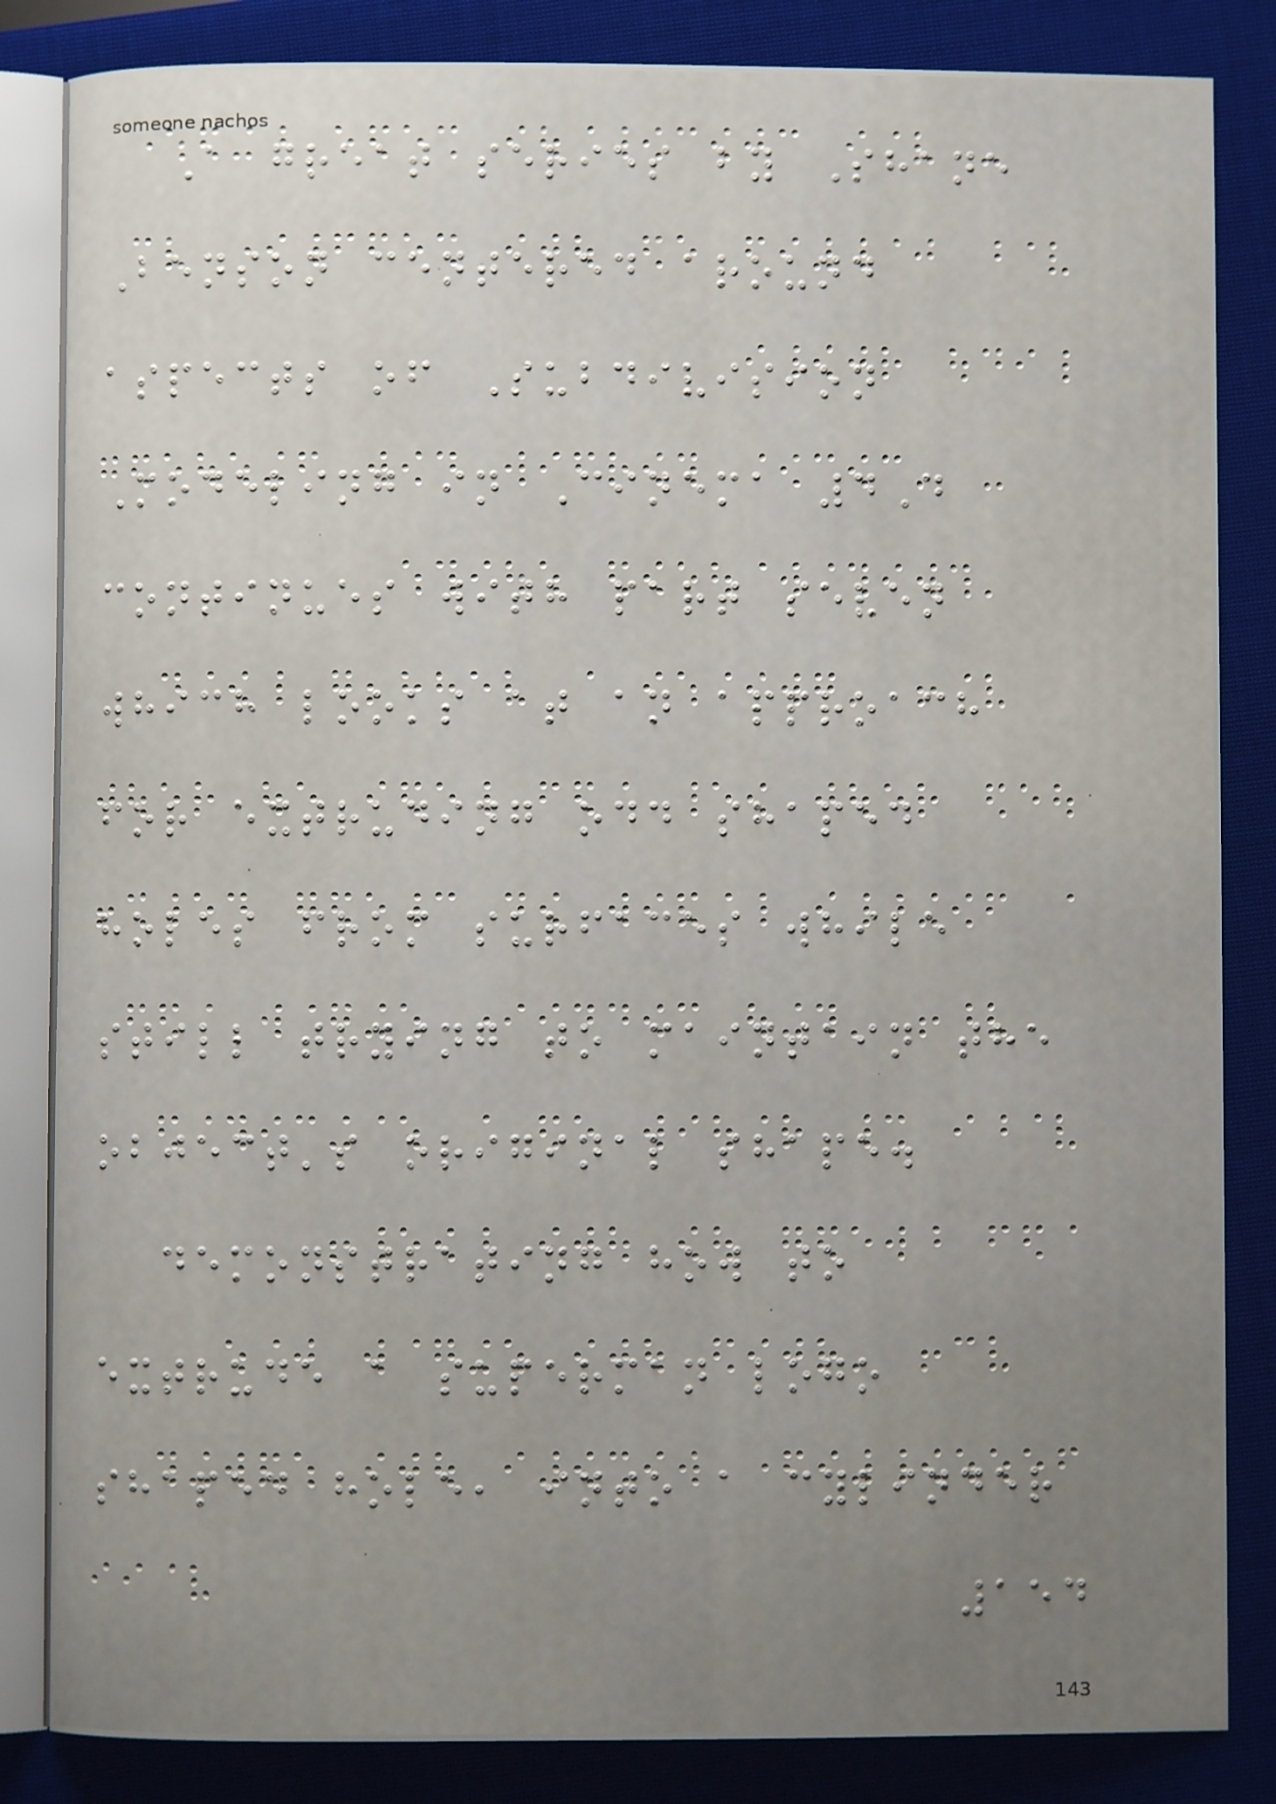A great series by Shane
Benson centered around
aspects of Subdivision
Modeling in Cinema 4D
continues with part seven
which looks at an approach
for extruding odd shaped
holes from surfaces while
still trying to maintain the
object's original shape.
demonstrating how to
extrude a superman logo
shaped hole, into a cylinder
154
